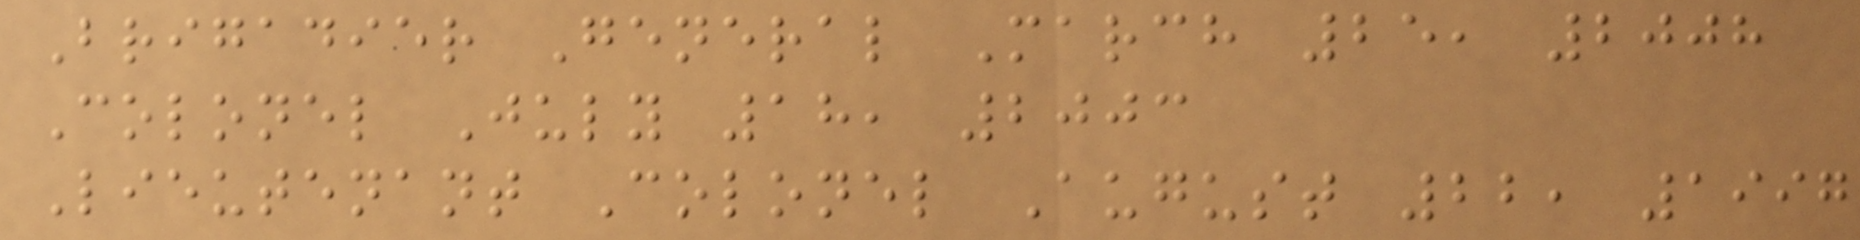Brigadier General March 25, 2008
Colonel July 18, 2003
Lieutenant Colonel August 22, 1997
